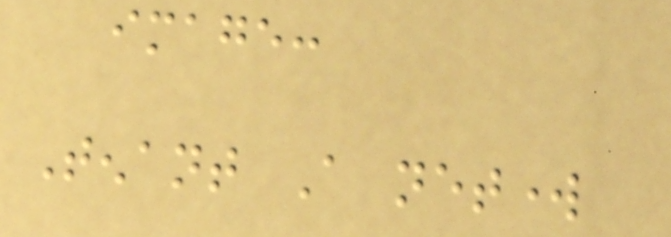image:
Tenant A network
